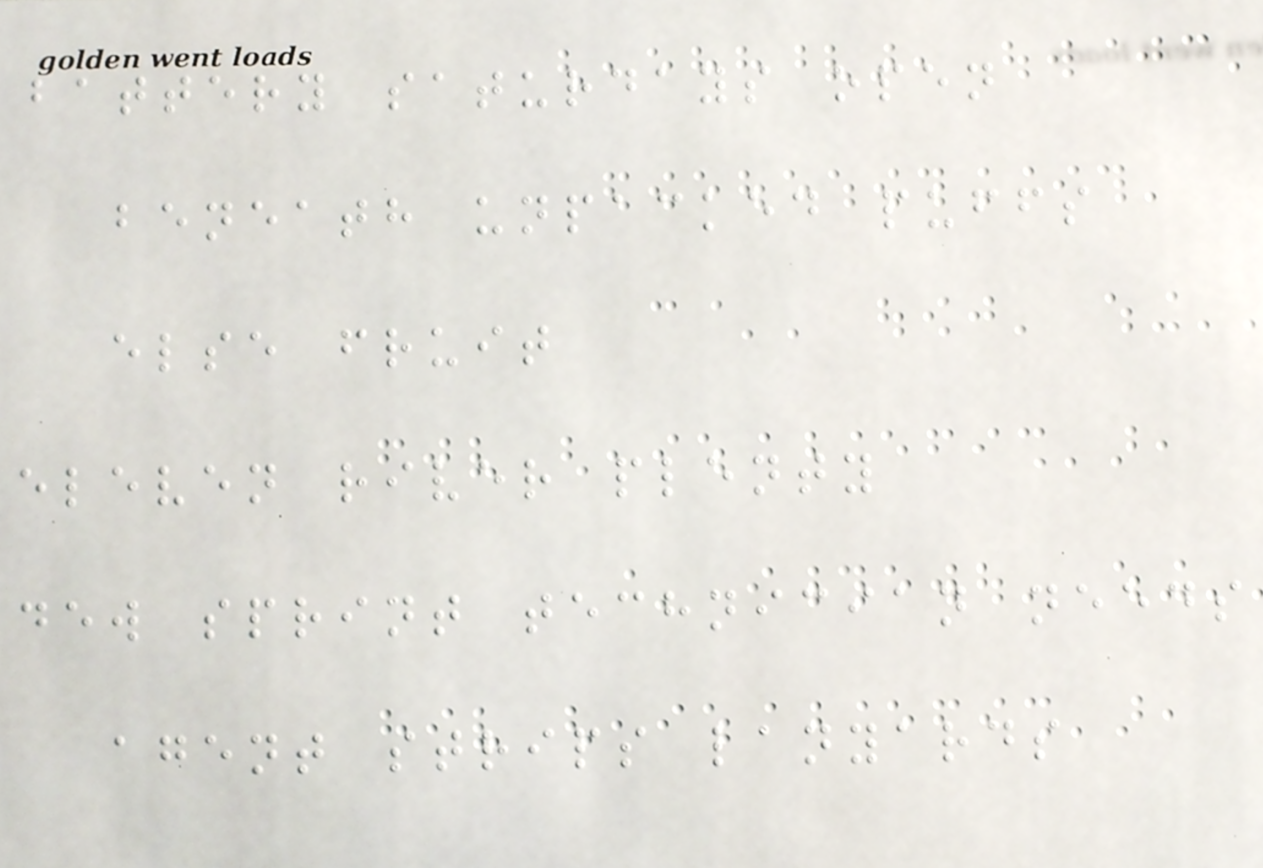battery saturdays open
beneath unpacked puffs
else fruit
eleven river plenty
dew sprint technician needs
agent strips lanyards
